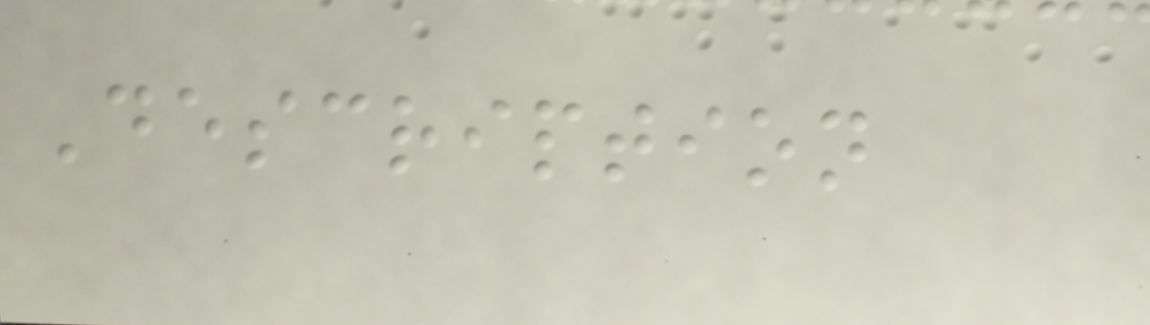Description
